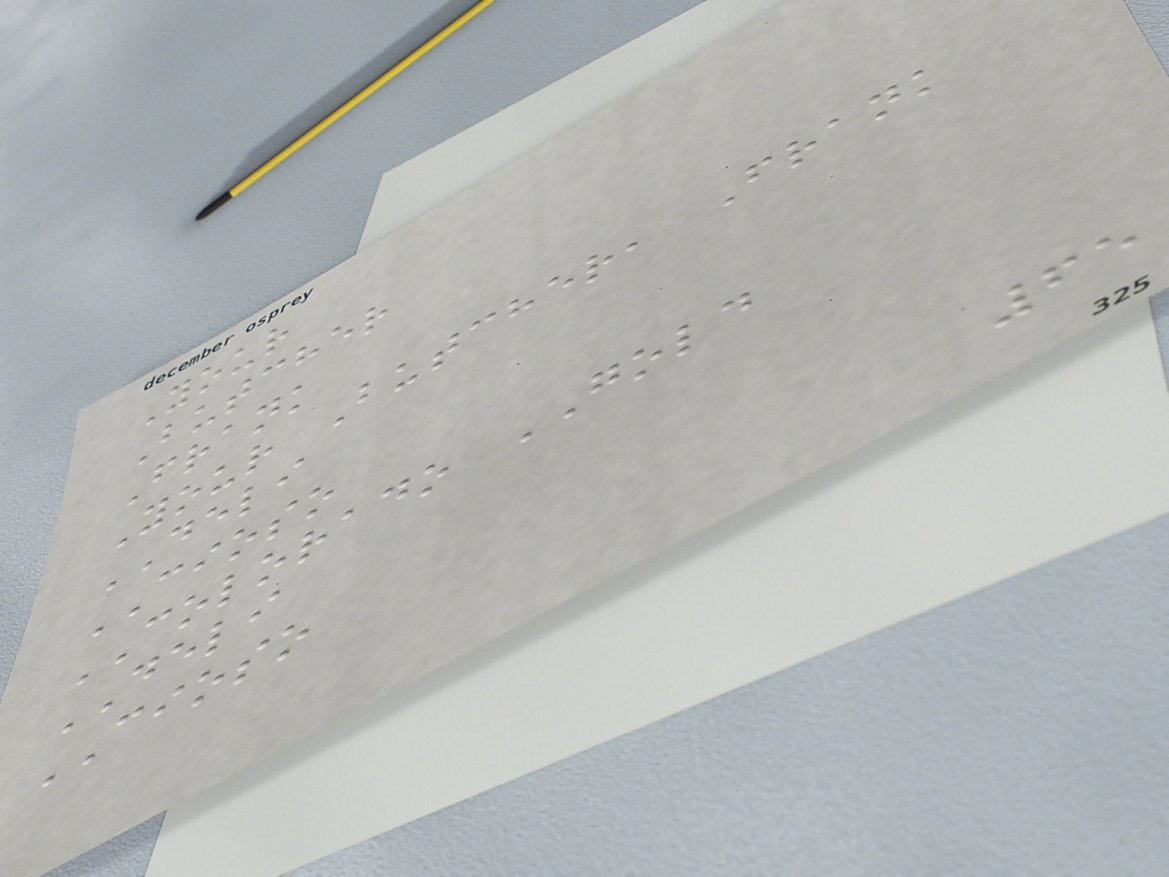Your
Butcher
Frank
Your Butcher, Frank
DELI
CIOSO
COLORADO GOLD
DELI
CIOSO
65
